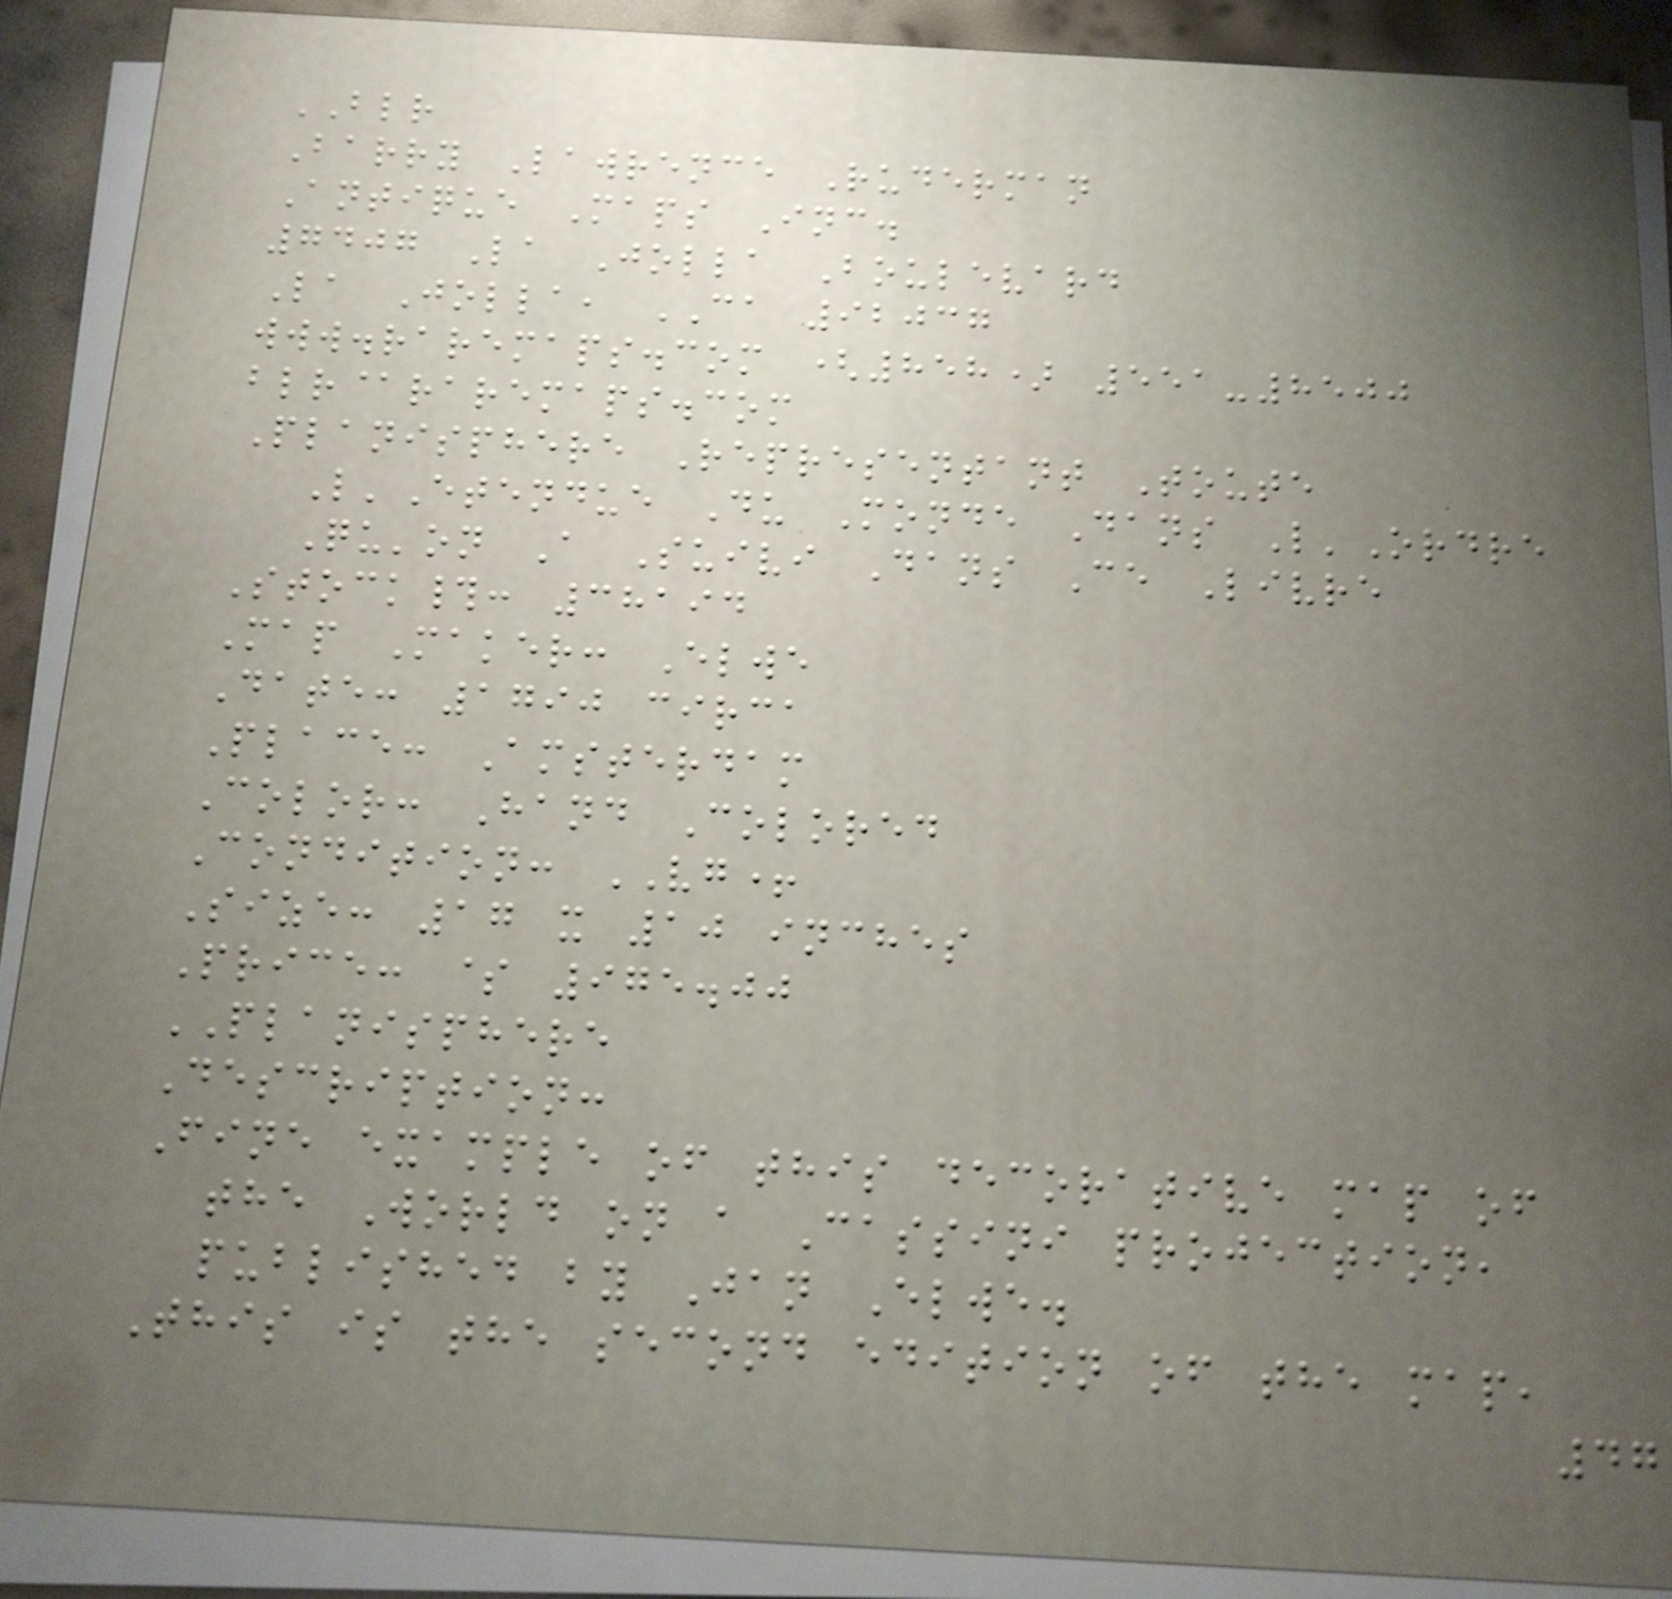BLR
Barry Lawrence Ruderman
Antique Maps Inc.
7407 La Jolla Boulevard
La Jolla, CA 92037
www.raremaps.com (858) 551-8500
blr@raremaps.com
Planisphere Representant Toute
L'Etendue Du Monde Dans L'Ordre
Qu'on A Suivi Dans Ce Livre
Stock#: 38194
Map Maker: Elwe
Date: 1790 circa
Place: Amsterdam
Color: Hand Colored
Condition: VG+
Size: 17 x 10 inches
Price: $ 975.00
PLANISPHERE
Description:
Fine example of this decorative map of
the World on a Cassini projection,
published by Jan Elwe.
This is the second edition of the map,
47
